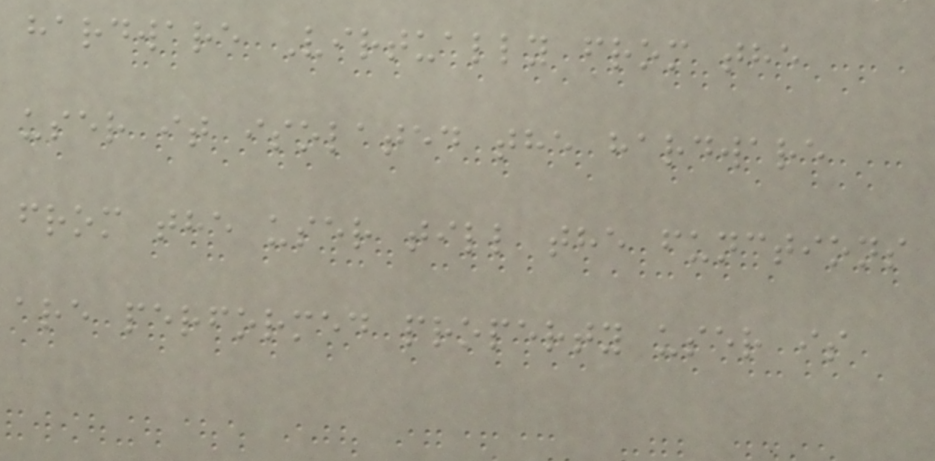hardware Virtually from the
user it isolated the hardware
from the user till the functions
are performed property user is
